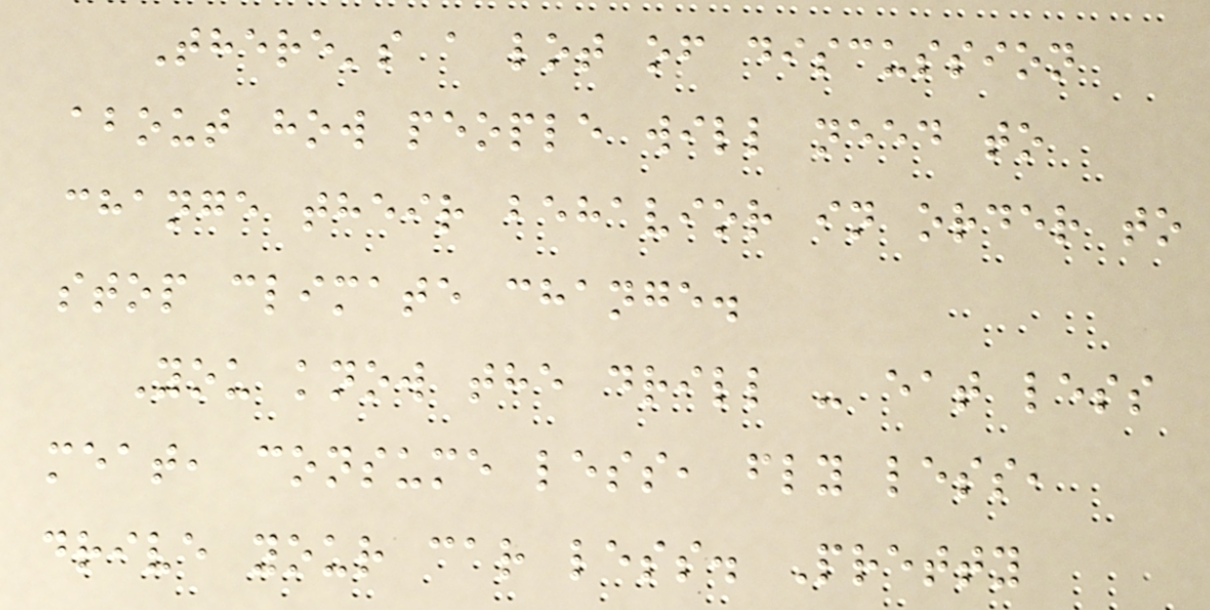There's a lot of discussion
about how people will need to
change their behavior in order to
stop climate change.
You know the drill - eat less
meat, consume less, fly less,
drive your car less. Pretty
